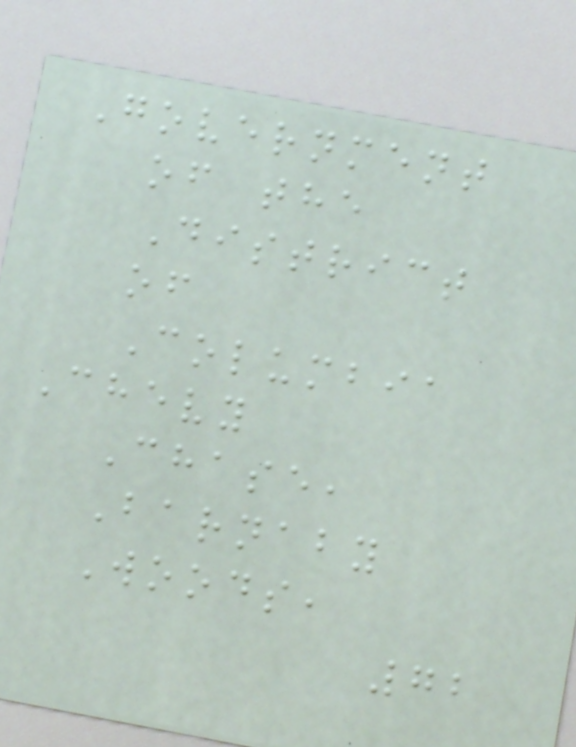Government
of the
District
of
Columbia
Chevy
Chase,
Barnaby
Woods,
72
